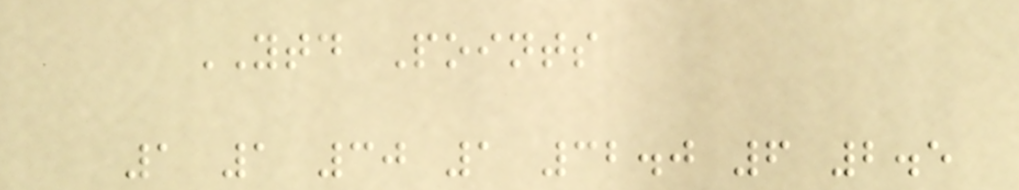YTD Points
1 1 30 1 32.0 6 2.5
